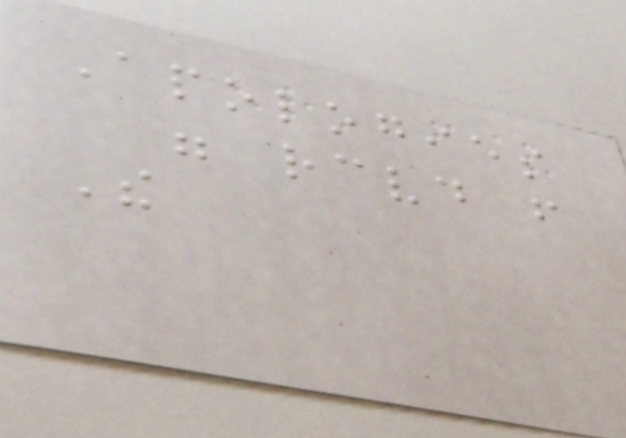Apologies
were received from
The
